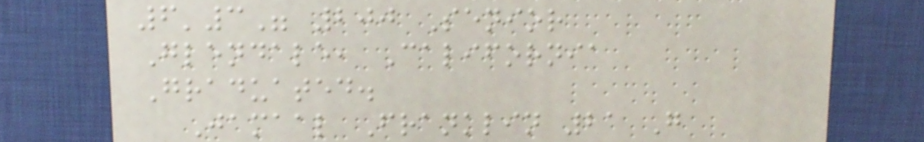6'3" 200 Senior
Glendale, California
Graduated.
Jamaal Franklin 21 G
